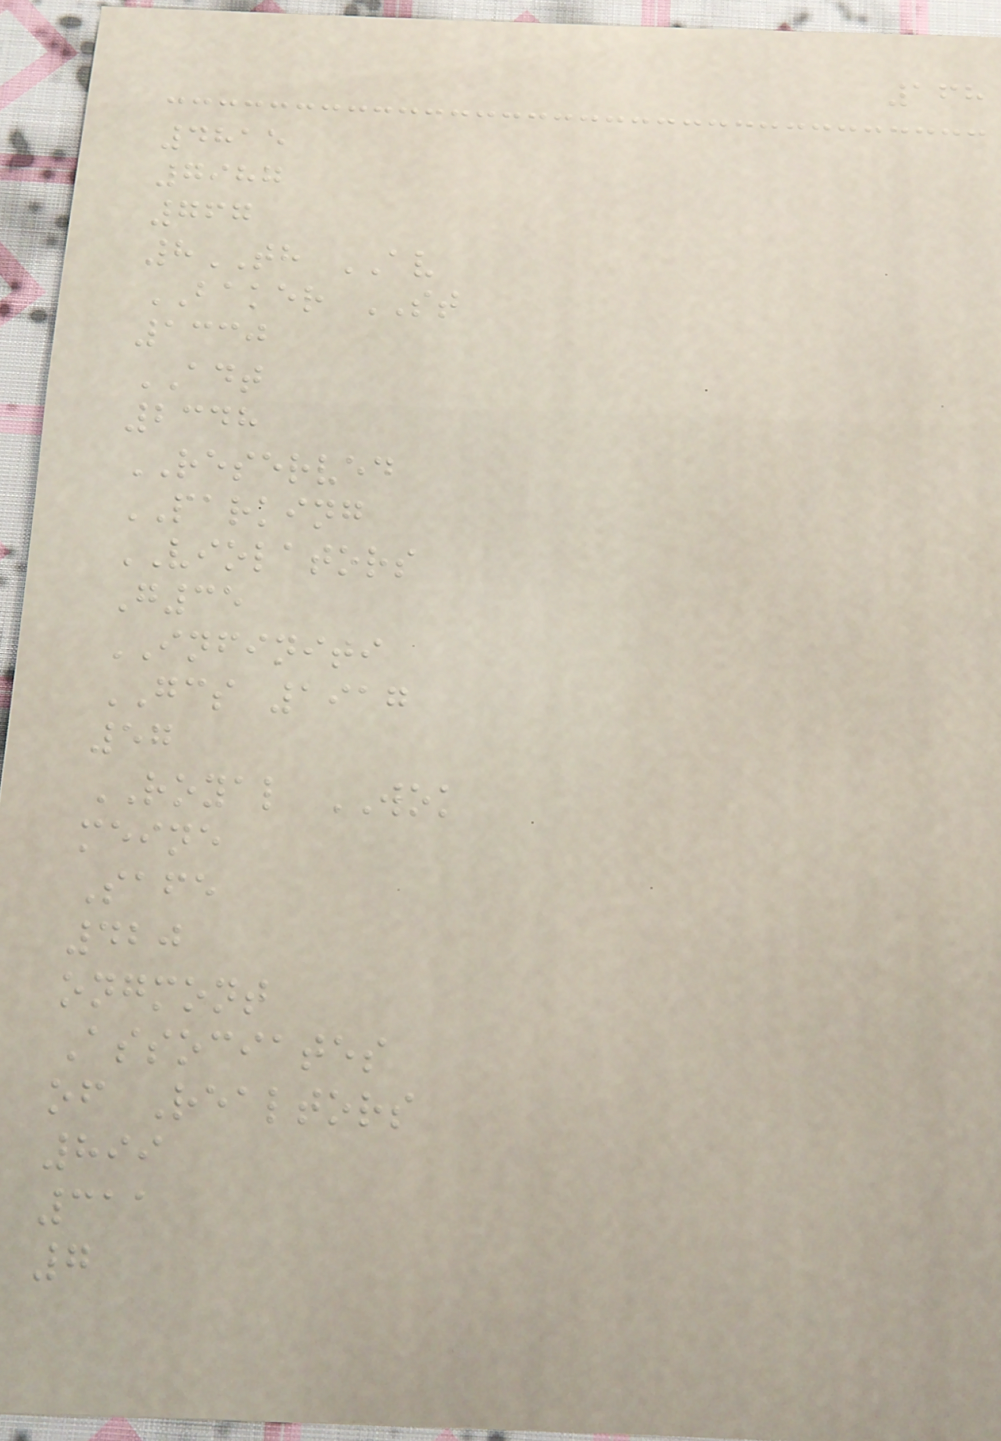168
4815
7987
767
8TH AV
BAKER ST
1330
ADT
2348
RESERVED
PARKING
VIOLATORS
G35
INFINITI
GCS 1917
57
ROYAL WOK
meine
Safe
420
ongmont
Associates
of Realtors
899
311
7
